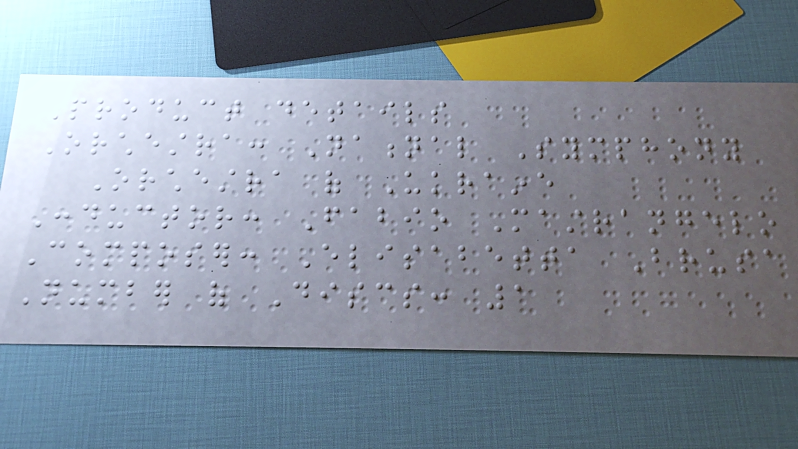Product details
Orchestra: National Symphony
Orchestra of Ukraine
Conductor: Fabio Mastrangelo
Composer: Elisabetta Brusa
Number of Discs: 1
